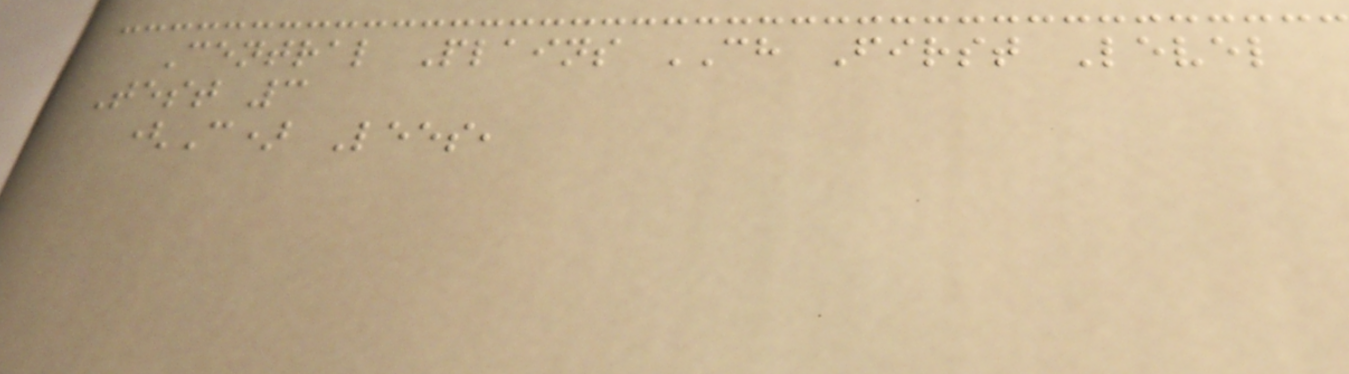Central Plains CH First Level
Test 3
(C) Lees,
